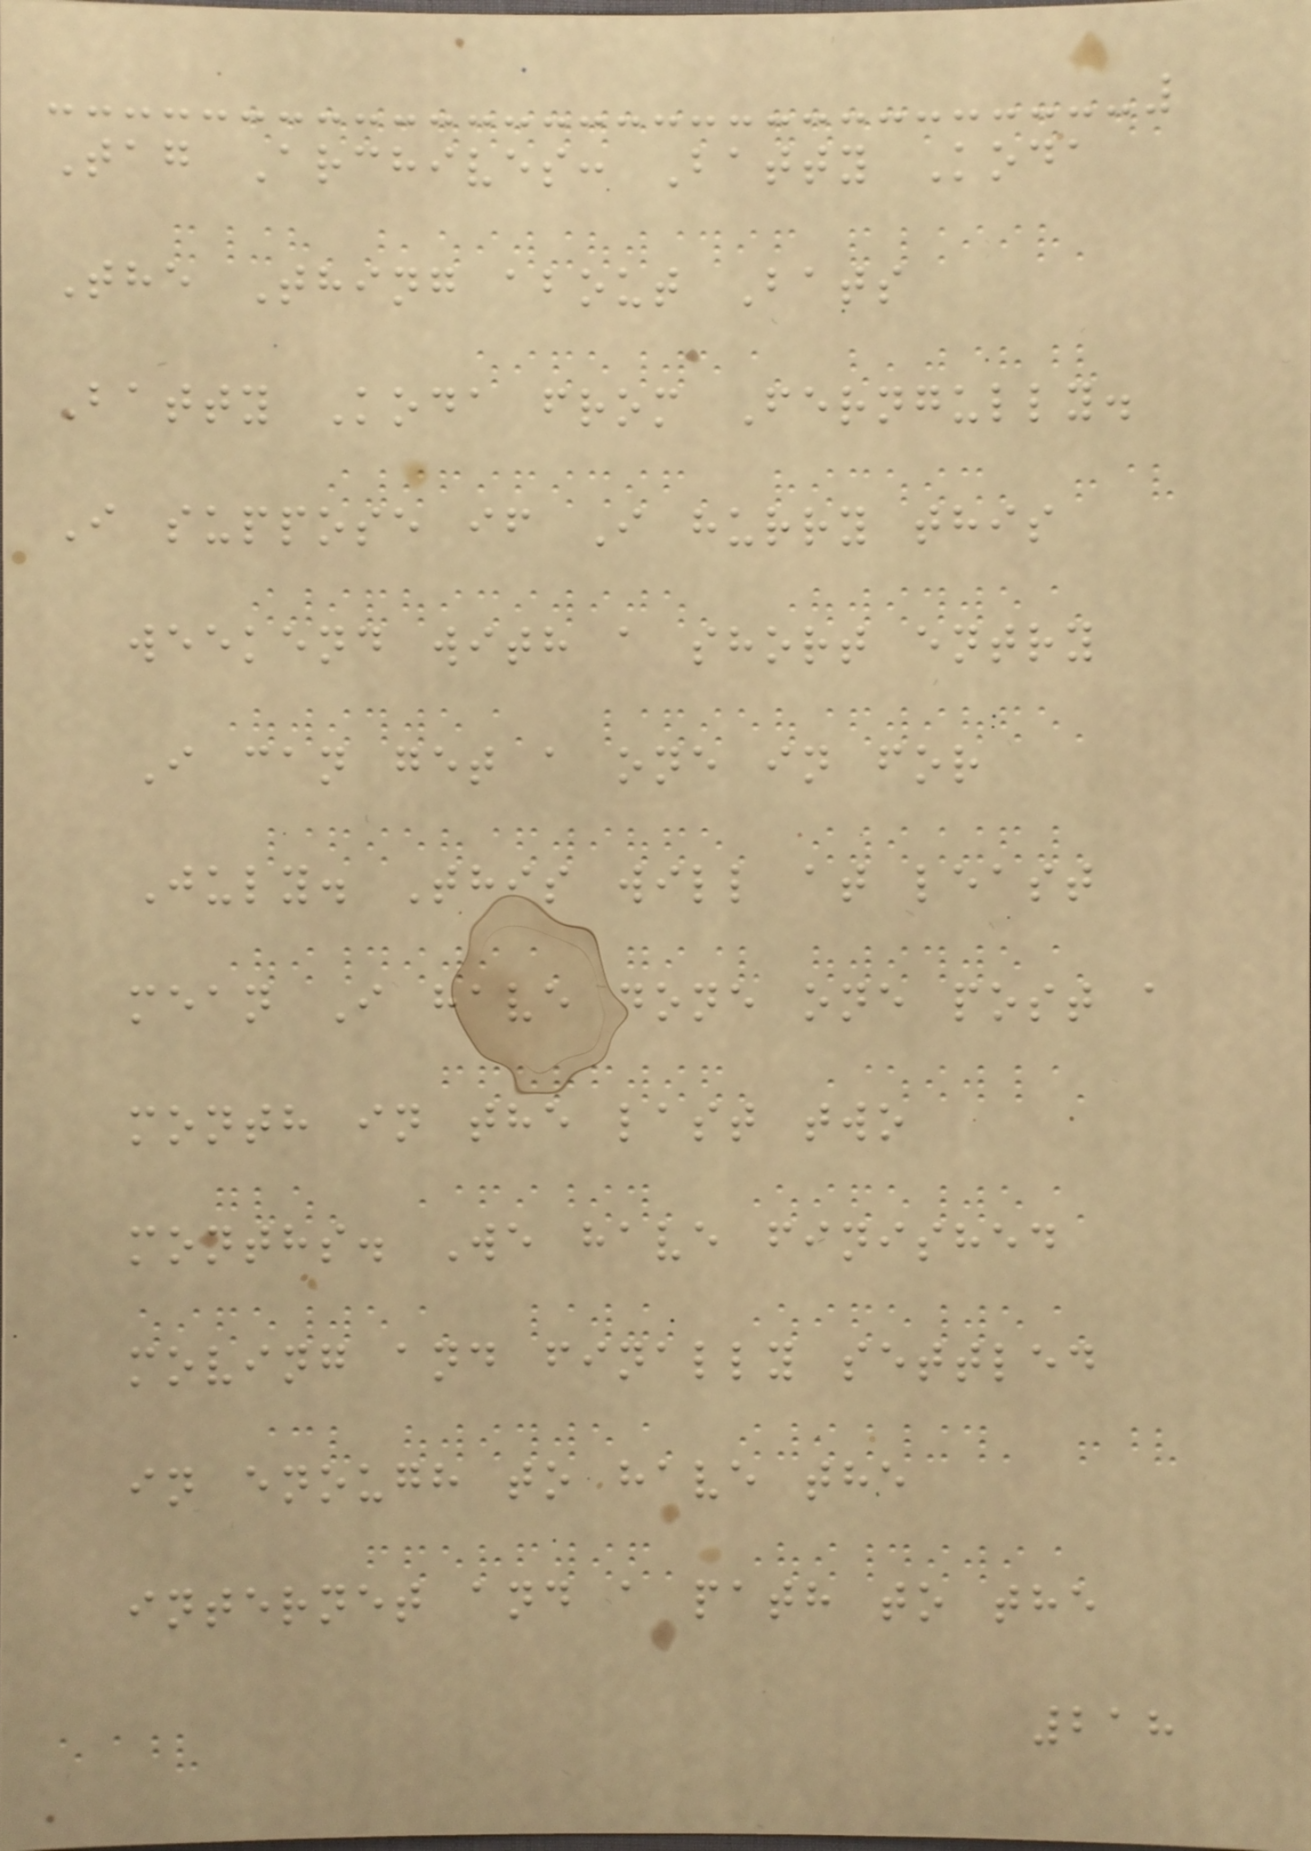Tag Archives: Batty Koda
The Thing about Bats
Batty Koda from Ferngully.
I suppose if I hurry this
weekend with a short entry
I can get a one in for
July. This will at least
mean I have done one post a
month in the last two
months. We have finished
moving and finally settled
in enough to have the
internet and a path to the
218
